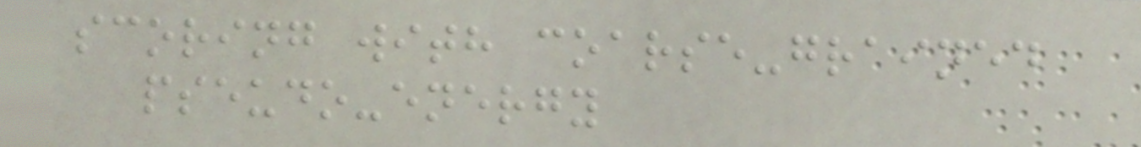scoring with coarse-grained
pseudo-energy
